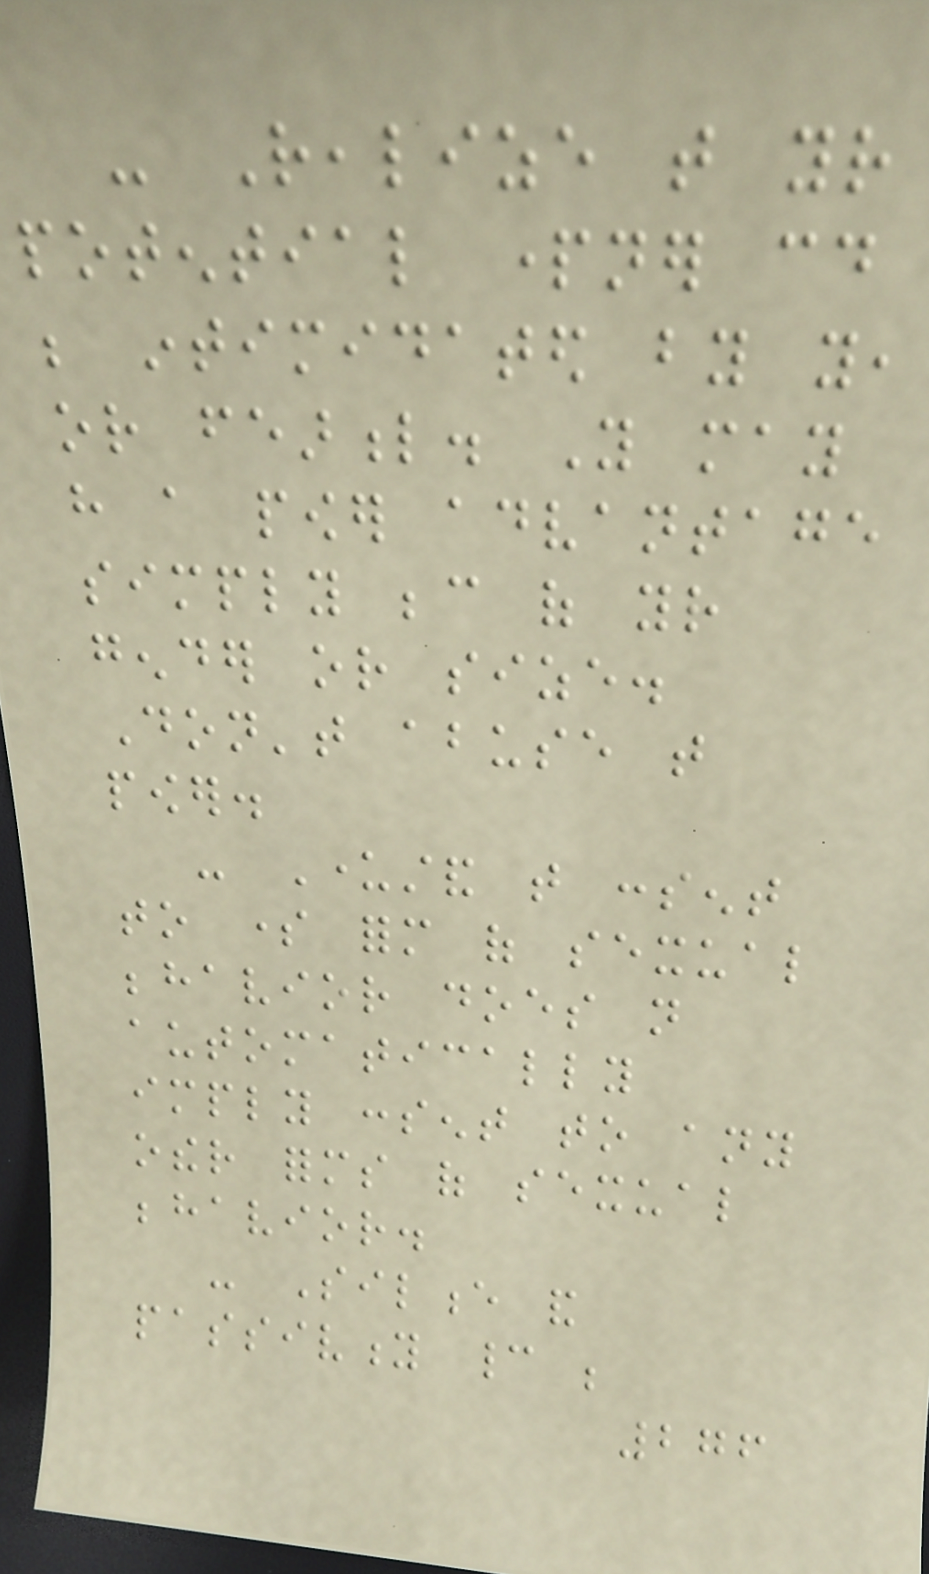- Realize that your
potential partner could
be intimidated by you,
or fearful. You may
have a power advantage
simply because of your
gender or size.
Don't abuse that
power.
- Understand that consent
to some form of sexual
behavior does not
automatically
imply consent to any
other forms of sexual
behavior.
- Silence and
passivity cannot be
276
